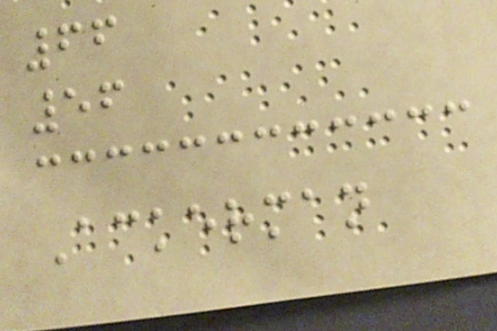66
56
Ackerman
